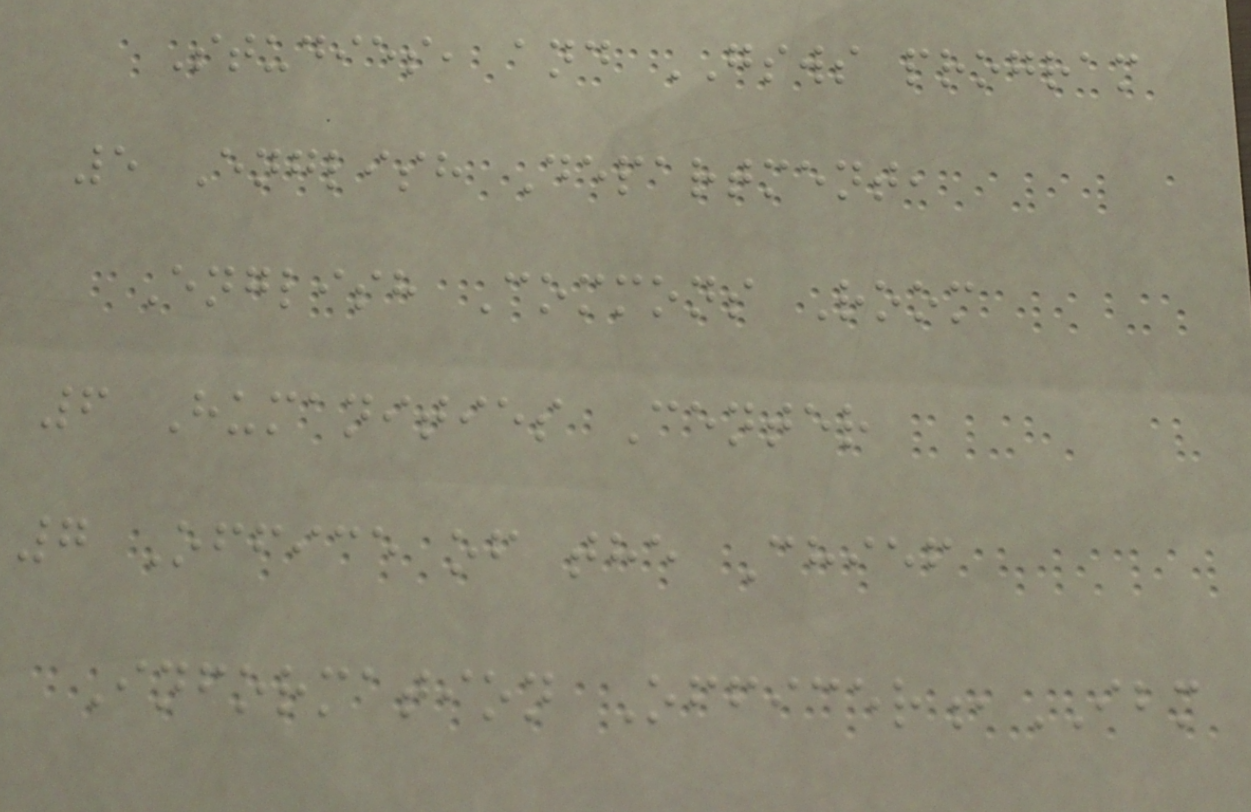Studies, and GSWS program
5 English Department,
English Commons Room
6 Humanities Center
7 Office of the Chief
Information Officer,IBM
